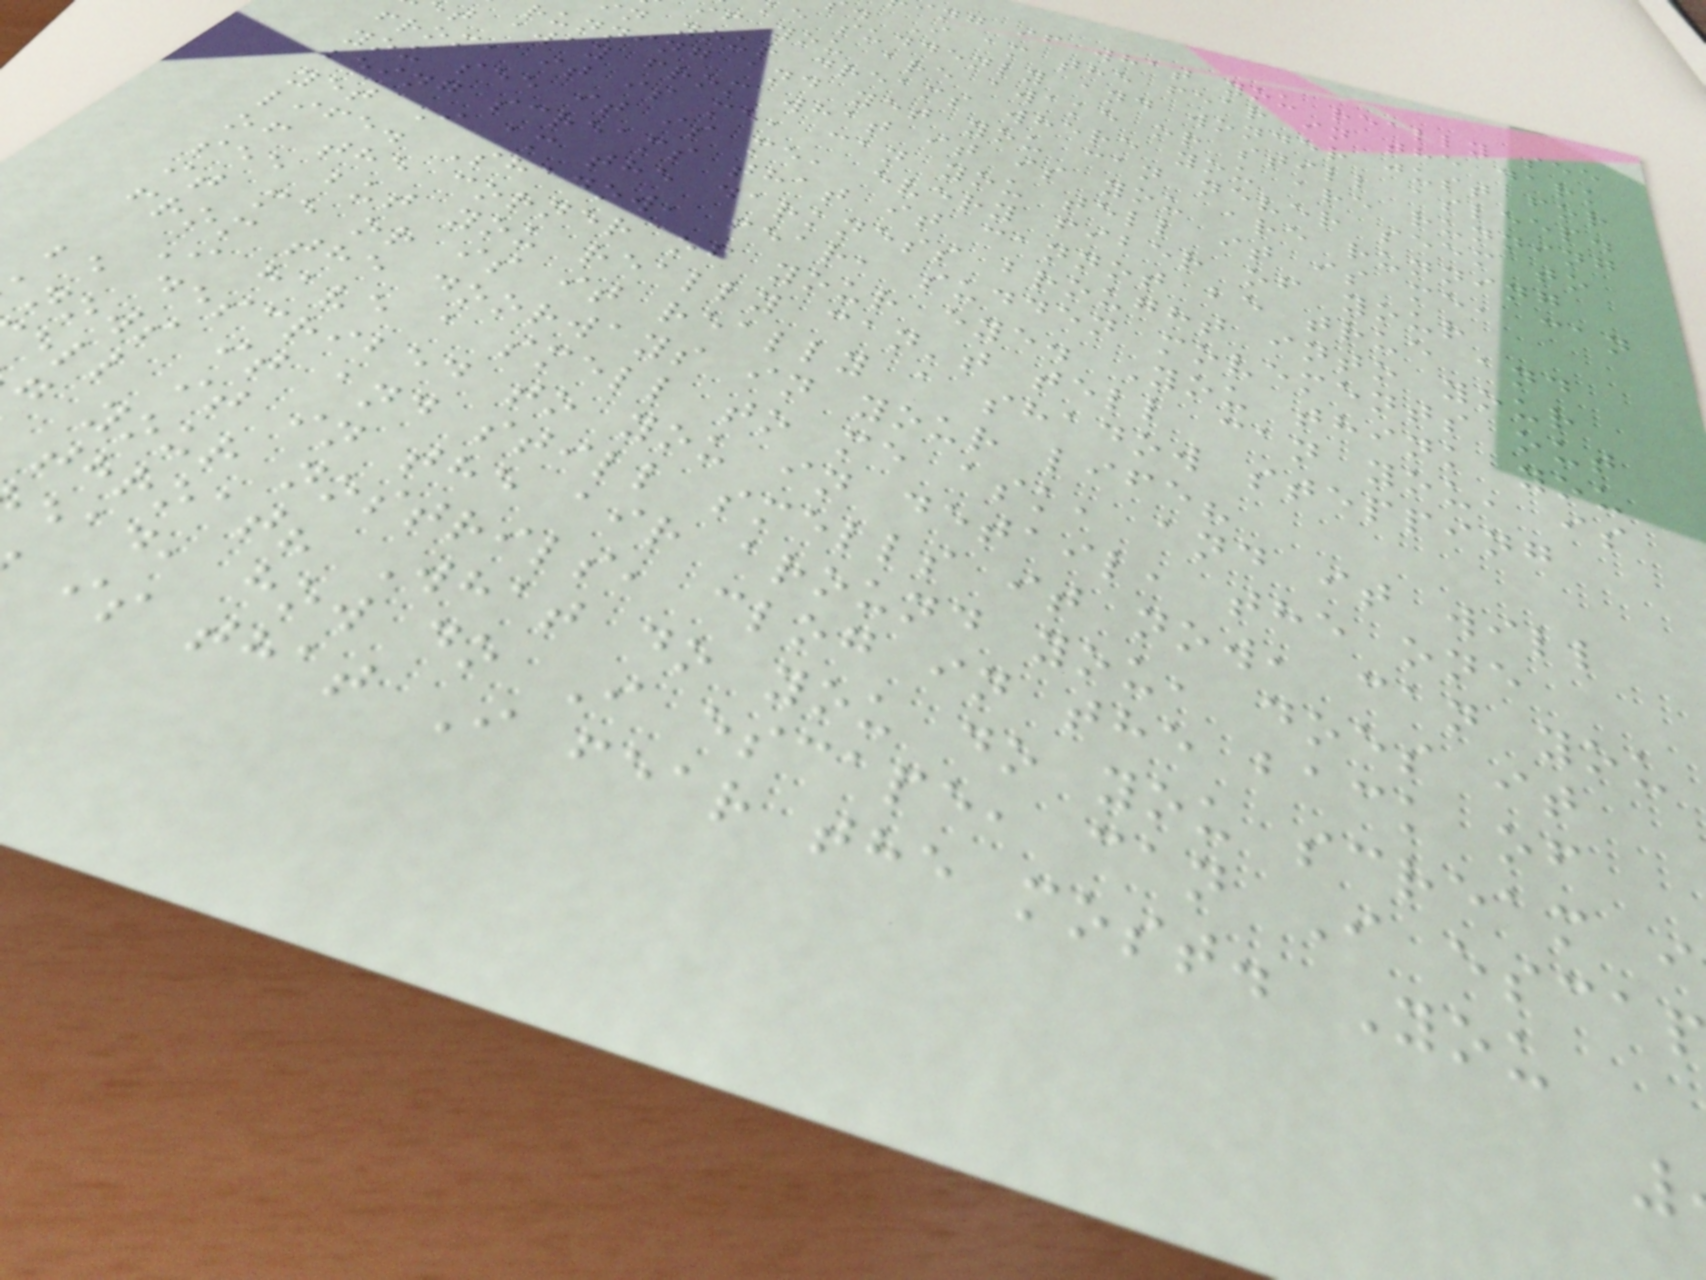ng if what you really see
. I am the fear in the dark
e suddenly and wonder just for
if you are awake or still asleep.
n your dreams where you are running
running and yet you can never seem to
t away from what it is you are running
from, it is me, can you tell it is me, can
you see it is me, every fiber of your
being screams that it cannot be true and
yet I am the darkness brought into your
life. Shadow, fear, sudden movements out
of the corner of your eye. You think you
see but you really can't tell can you, is
it me or is it really a shadow stepping
from the doorways in your life?
I have a smell to me ask, and it will
be described to you in detail, the one
nows it and still smells it now, can you
ell it in the air around you, does it
g your nostrils, clog in the back of
throat? What do you do you scream i
ead, how do I escape, can I esca
is that I fear the most. You
